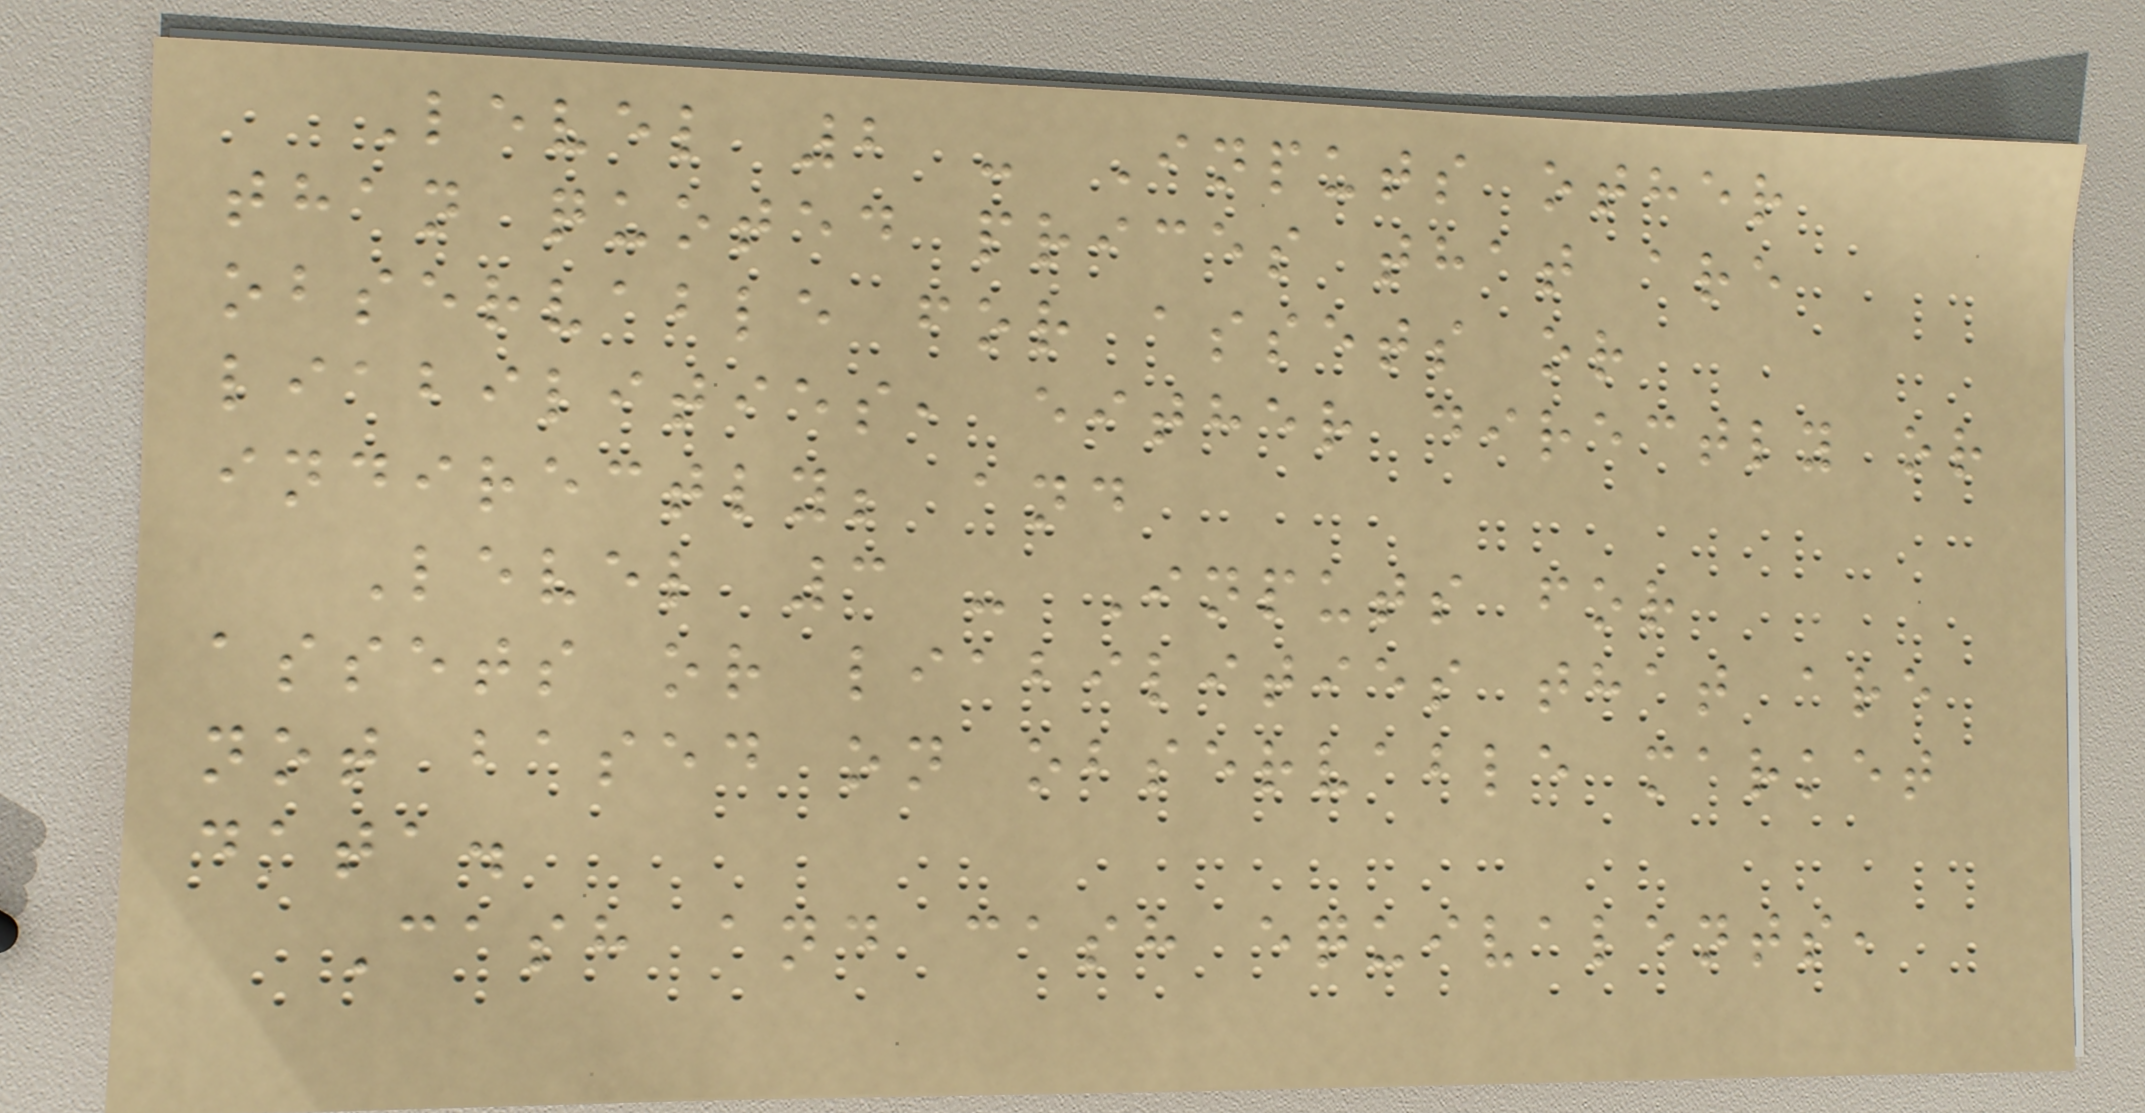Level 2 - Inputs other
than quoted prices that are
observable for assets or
liabilities, either directly or
indirectly; and
Level 3 - Inputs for
assets or liabilities that are
not based on observable market
data.
Cash and cash equivalents,
